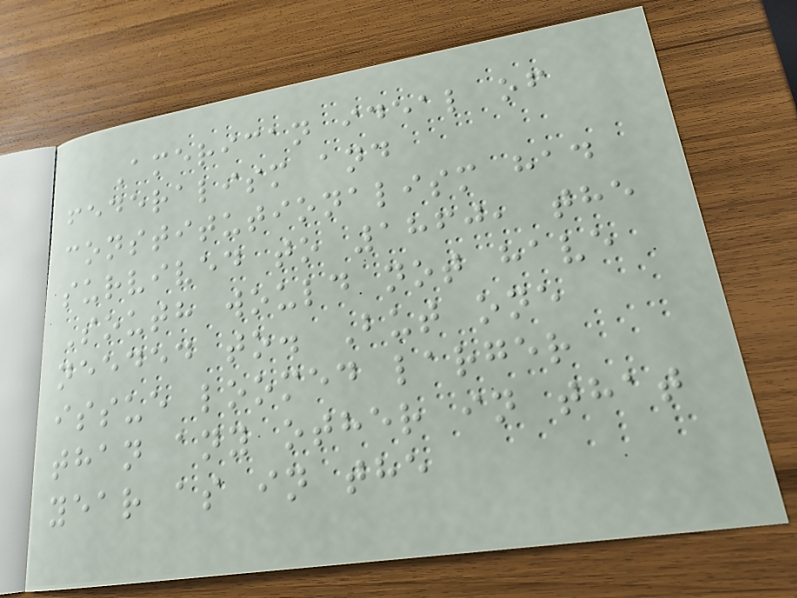American ideal of
federalism and
constitutionalism had
survived to 1860, the
South would not have
needed to. But one
issue loomed larger
than any other in that
year as in the
